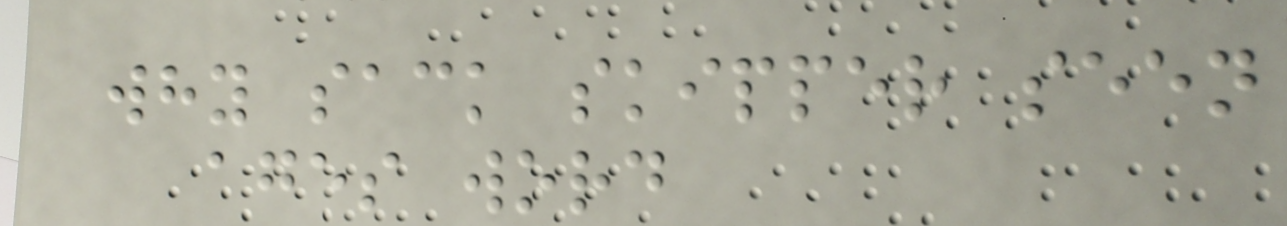why sack skipper seen
ages word
